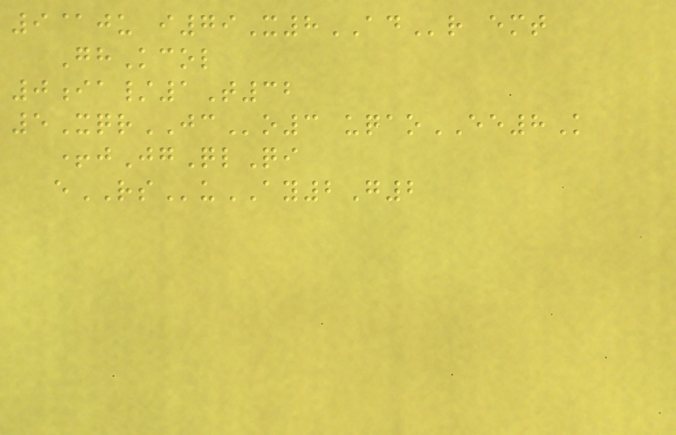9@ju i79X8ADr emt
GhKcol
0ia/1T32
5XqrJCo3 uqaoEE8K
+jJgQlQi
eRSuAY2G2
